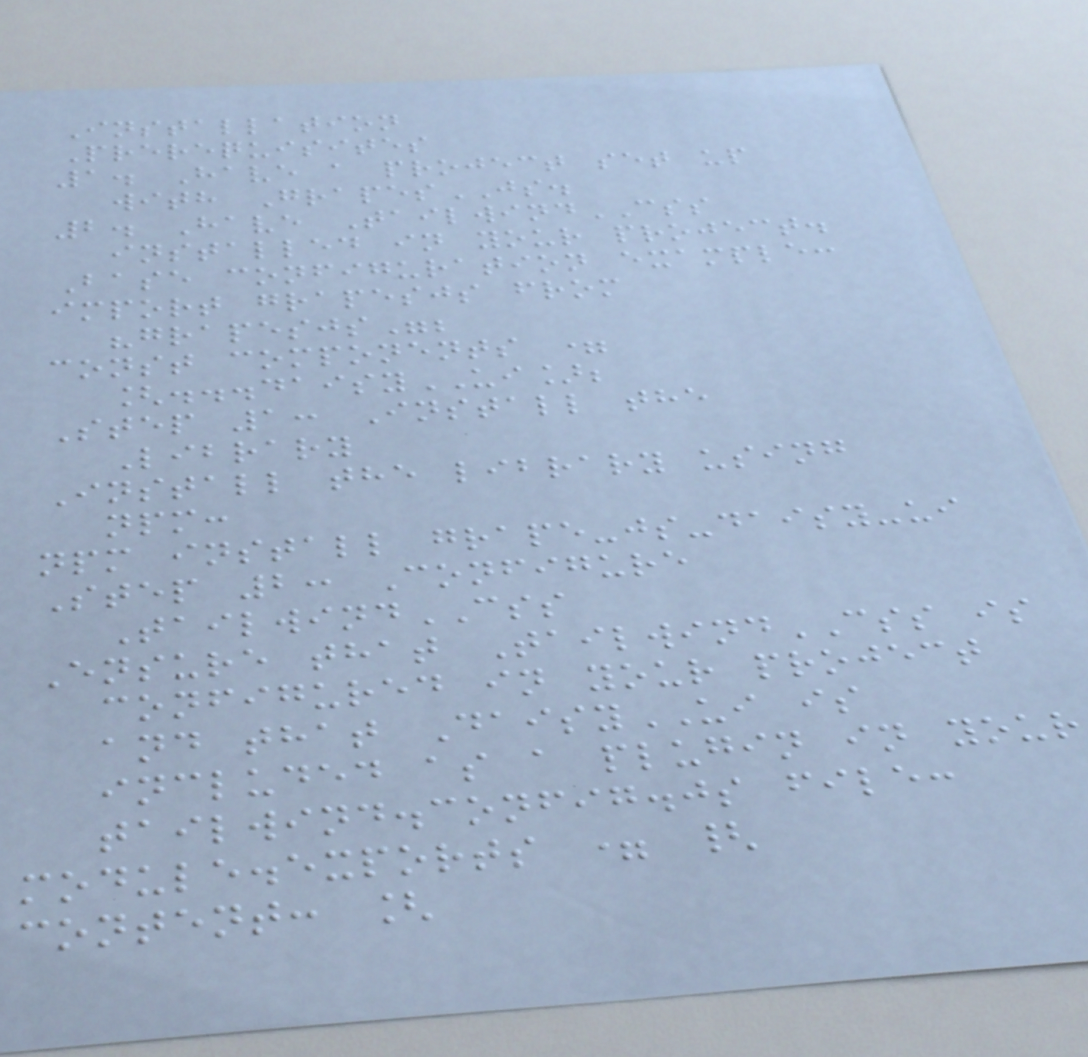Installation
Prerequisites
1. Have a project set up
with GrapesJS.
2. Have TailwindCSS
installed in your project.
Base configuration example:
import grapesjs from
"grapesjs";
const components =
[...daisyUI];
Step 1: Install the
Library
Install the library using
npm:
npm install grape-js-daisy-ui
Step 2: Configure
TailwindCSS
Ensure that TailwindCSS is
configured in your project
and that DaisyUI is
included as a plugin in your
tailwind.config.js file:
module.exports = {
content: [
